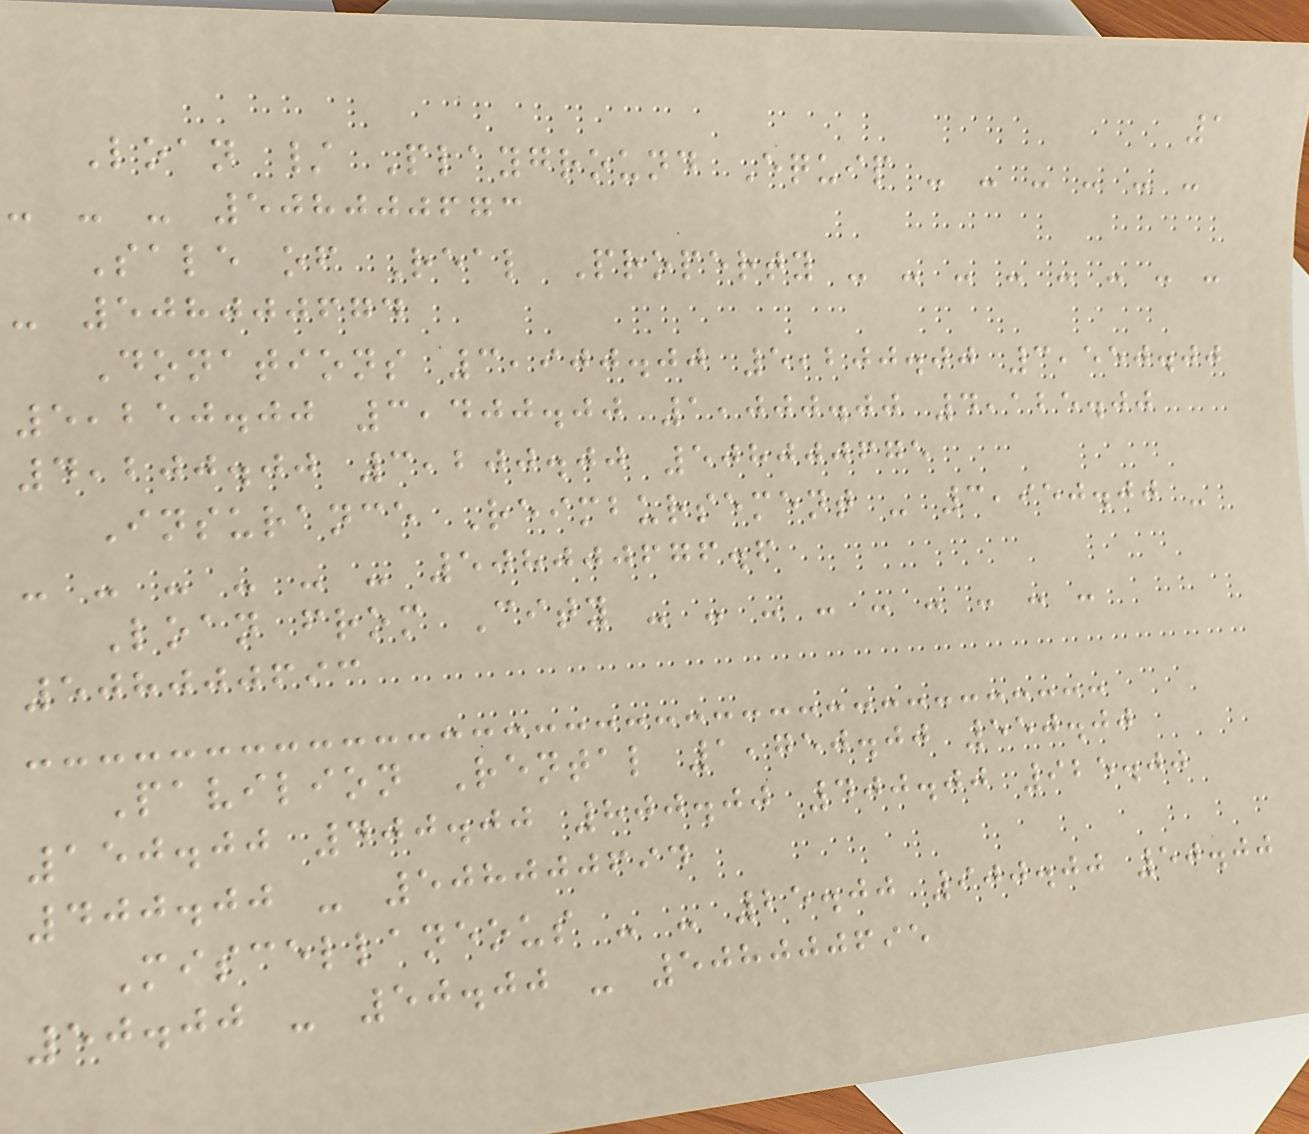1
Loan / Playground Equip - - - - - -
- - - 508000673
Sale of Real Property - - - - - - - -
- 508000674
Donations 3,900.00 5,200.00 3,550.00
5,250.00 3,400.00 1,000.00 4,125.00
4,200.00 3,200.00 508000675
Insurance Reimbursement - 3,950.00 -
- - - - - - 508000676.6
Loan from City - - - - - - - - -
508000693
Pavilion Rental 1,750.00 550.00
150.00 400.00 800.00 400.00 925.00
400.00 - 508000694
Miscellaneous - - 25.00 900.00 50.00
50.00 - 50.00 - 508000695
